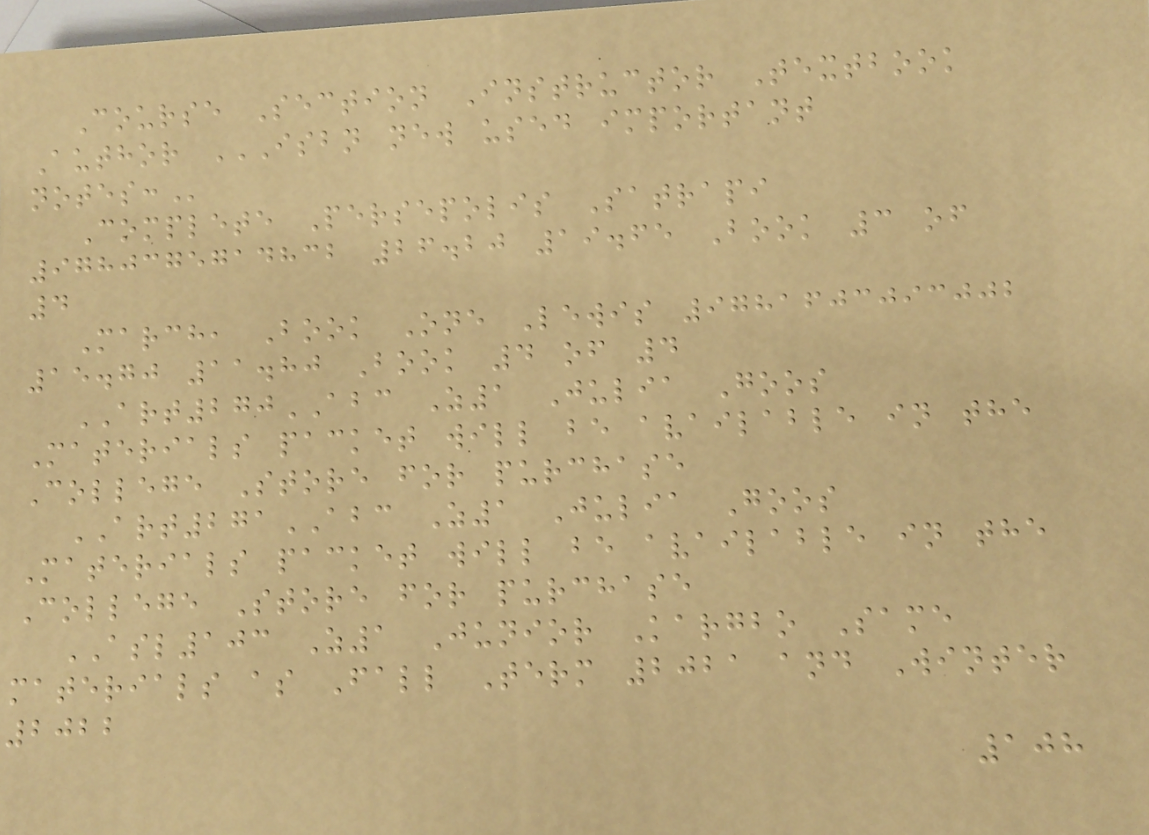Course Section Instructor Textbook
Author ISBN NEW USED IMPORTANT
NOTES:
Complete Persepolis Satrapi
9780375714832 26.20 19.65 Book 3 of
4
March, Book One Lewis 9781603093002
15.70 11.80 Book 4 of 4
ART270ABC Z1 Julia Goos
Materials packet will be available in the
College Store for purchase
ART271ABC Z1 Julia Goos
Materials packet will be available in the
College Store for purchase
ASL103 Z1 Junior Kargbo Same
materials as Fall Term 2021 and Winter
2022
108
